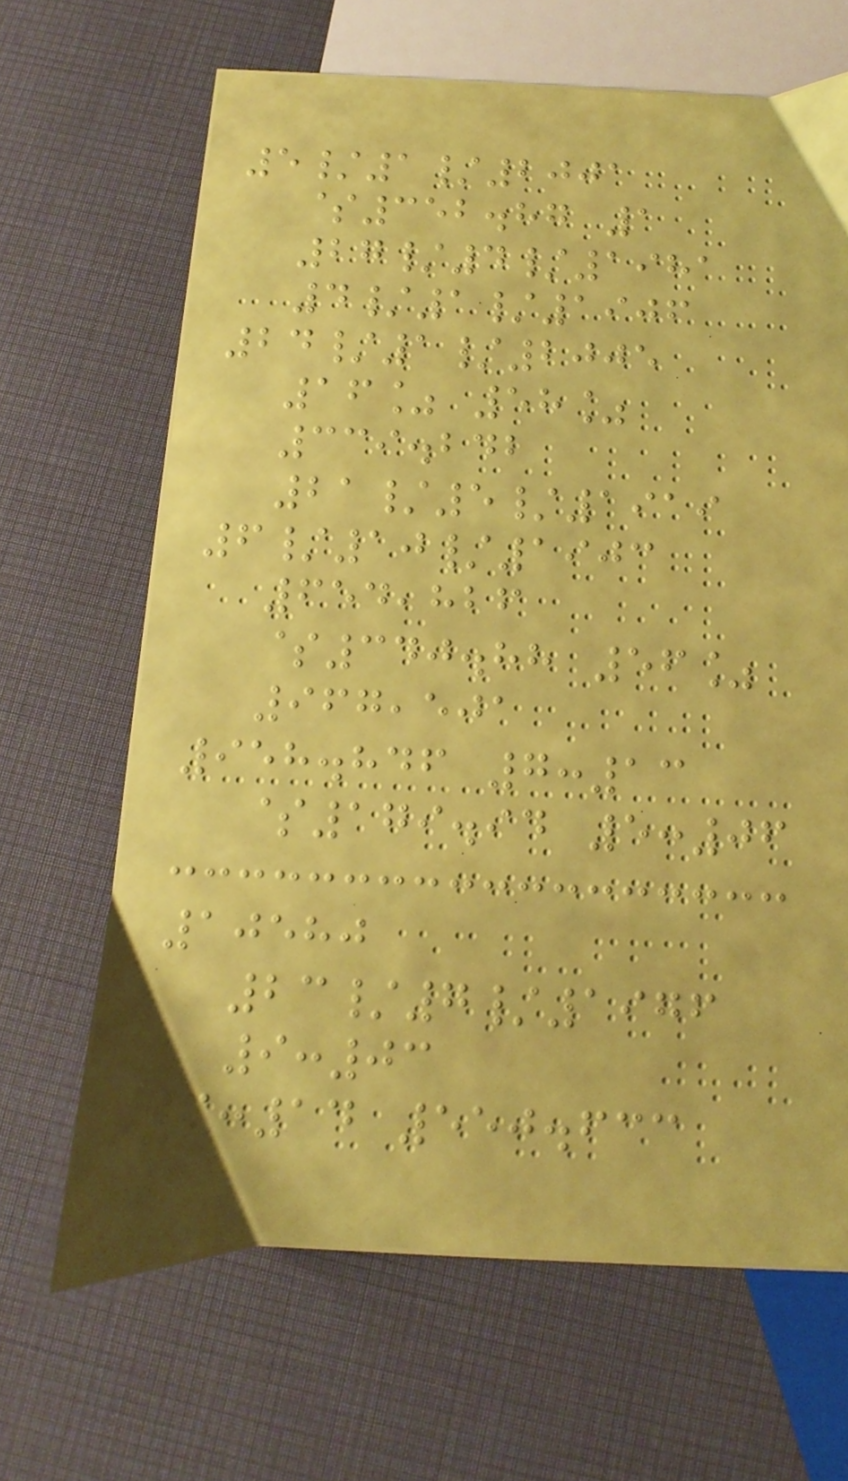5/1/2001
$352.87 1
27/4/1981
4/1/1906
24/1/2005
16% 58%
339.242
21/5/1919
6/10/1903
654,826
$340.88 56%
967,501
958.846 7:13
$179.94 5:06
10580
23/7/1976
9:03
6:14 550.633
